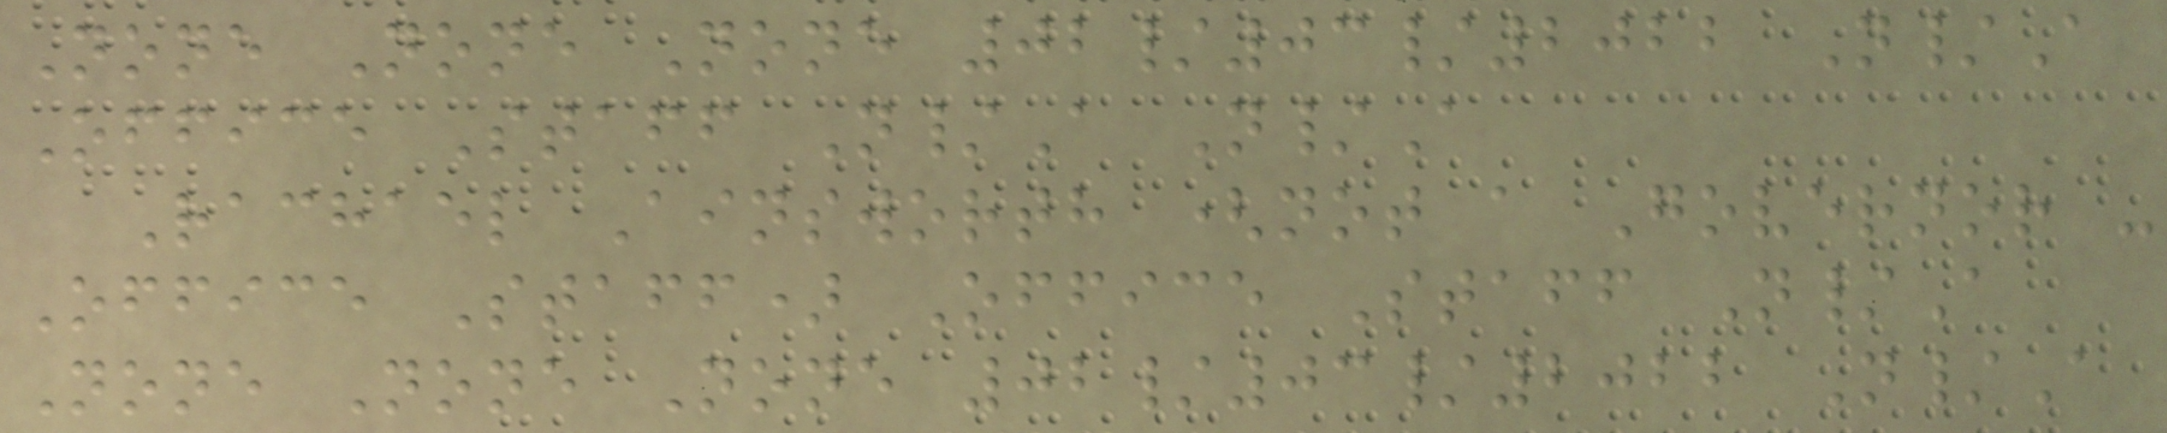None None None 02/03/2022 N/A
Office Staff N/A N/A
Rachael Ainsworth (not a Governor -
Office Staff) Office Staff N/A
None None None 02/03/2022 N/A
